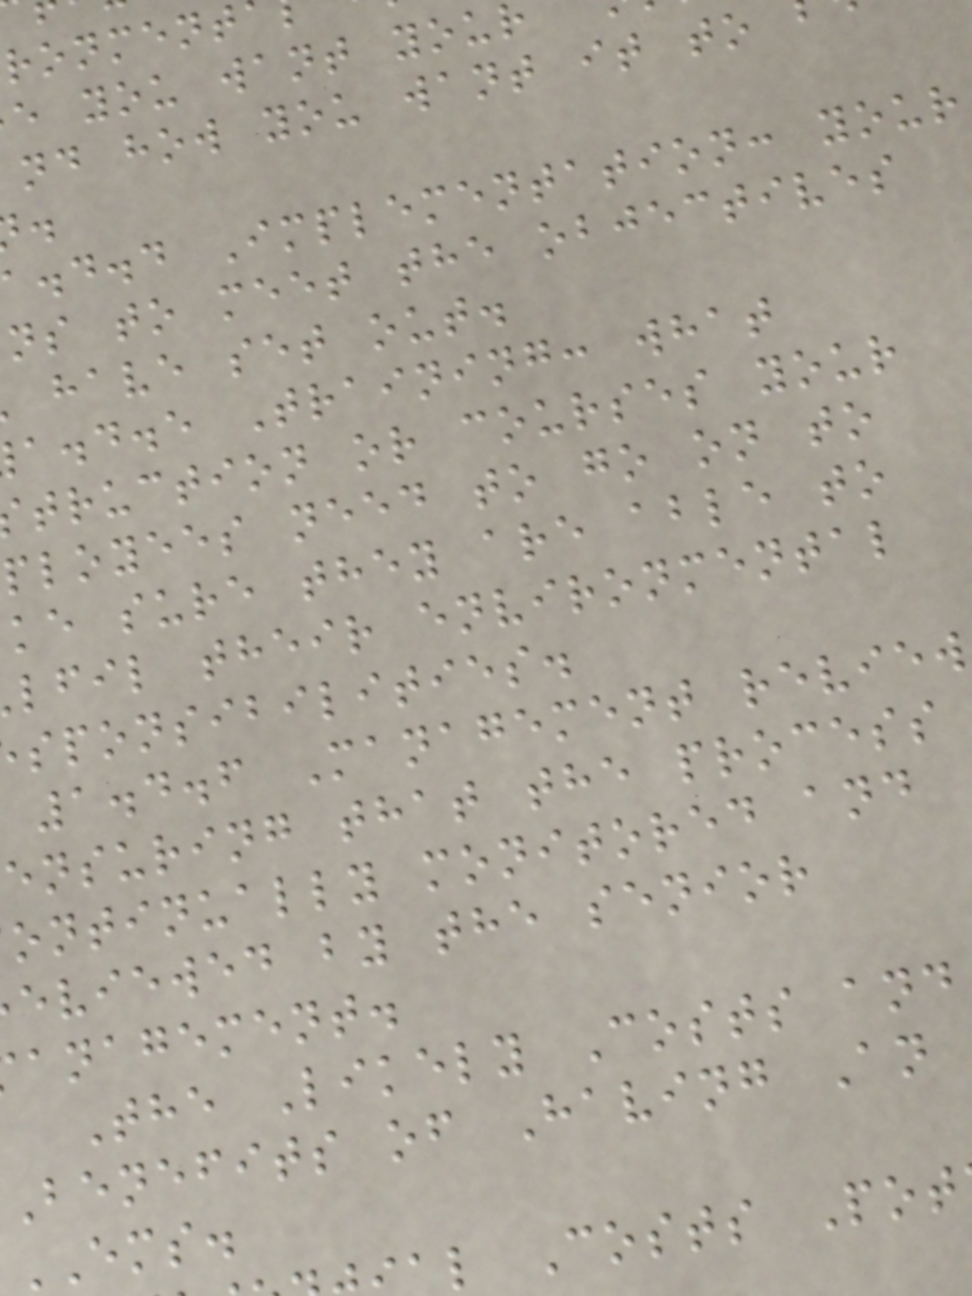e you want you
nd how you want it to
a.d.d Implementation: your
ns to meet the objectives
have set out.
a.d.e Training: what
truction or courses your
ployees need to go on to
ke sure they are able to
lfil their environmental
sponsibilities.
1.4.6 Management review
ensuring that the process
ontinually monitored and
eviewed by the senior
anagement.
The Likely Costs and
Benefits of Having An
EMS.
l Costs Pot
